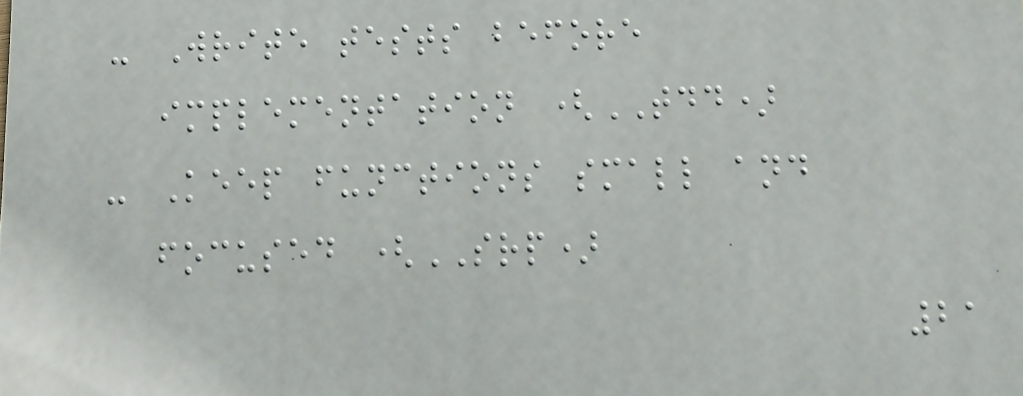- Write tests before
implementation (TDD)
- Keep functions small and
focused (SRP)
21
